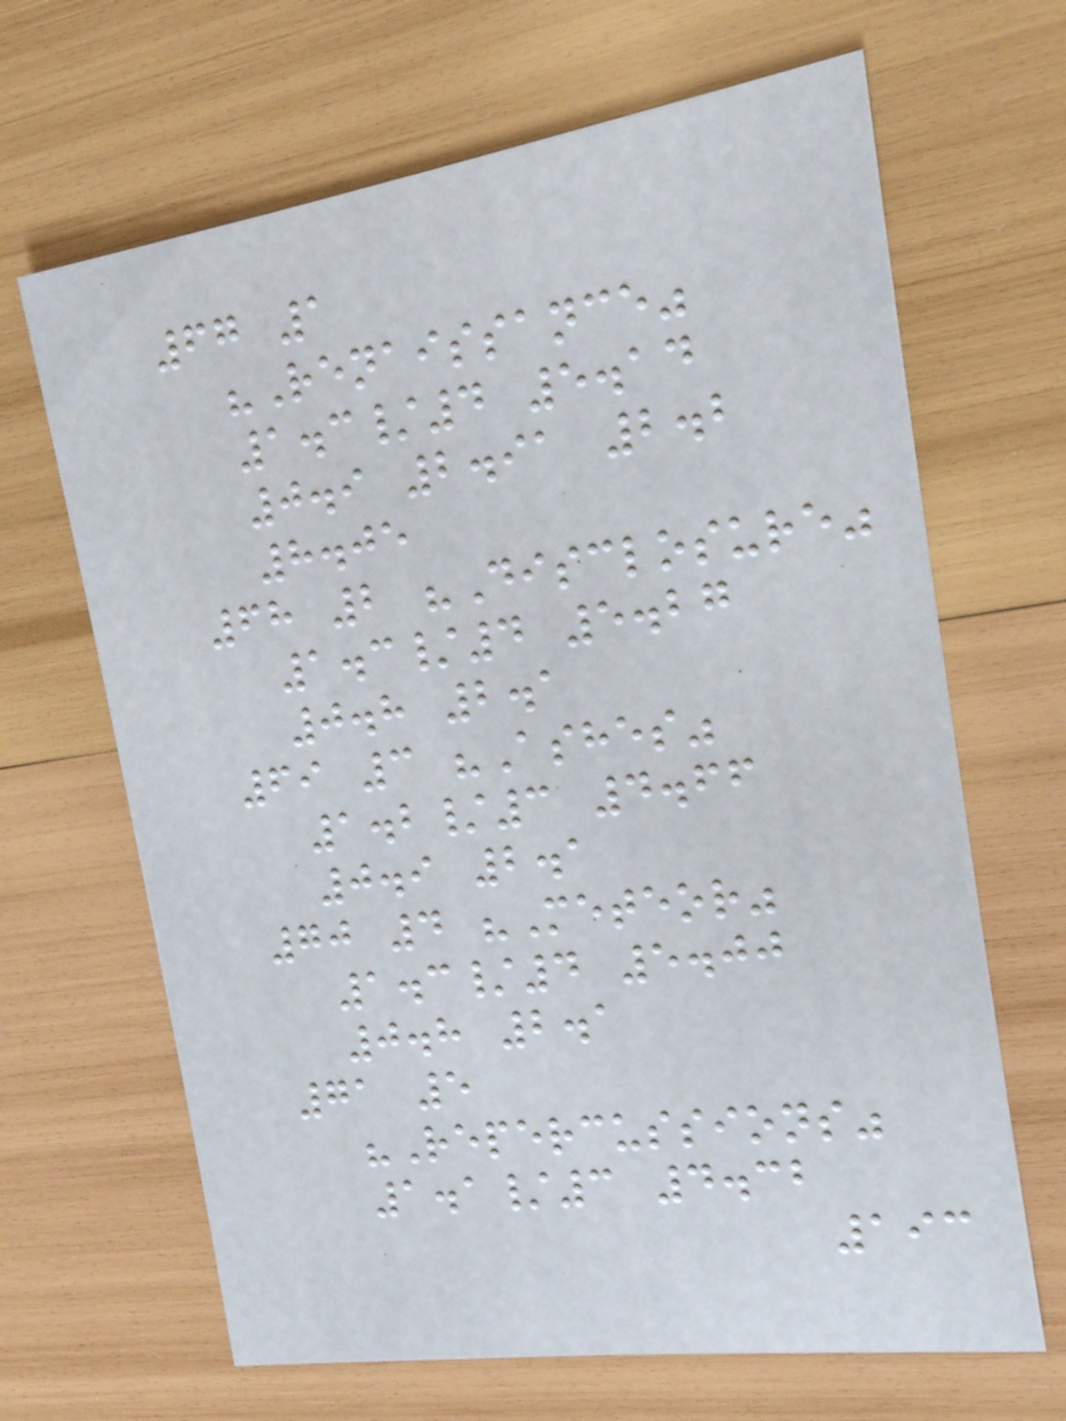67 1
"Renaissance"
1.3/4 5.14
0.9 2.91 2.2
8.05
68 2 "Disclosure"
1.3/4 5.27
0.8 2.1
69 3 "Ashes"
1.2/3 4.66
0.9 2.1
70 4 "Meteor"
1.3/4 5.00
0.8 2.1
71 5
"Repercussions"
1.1/3 4.32
193
